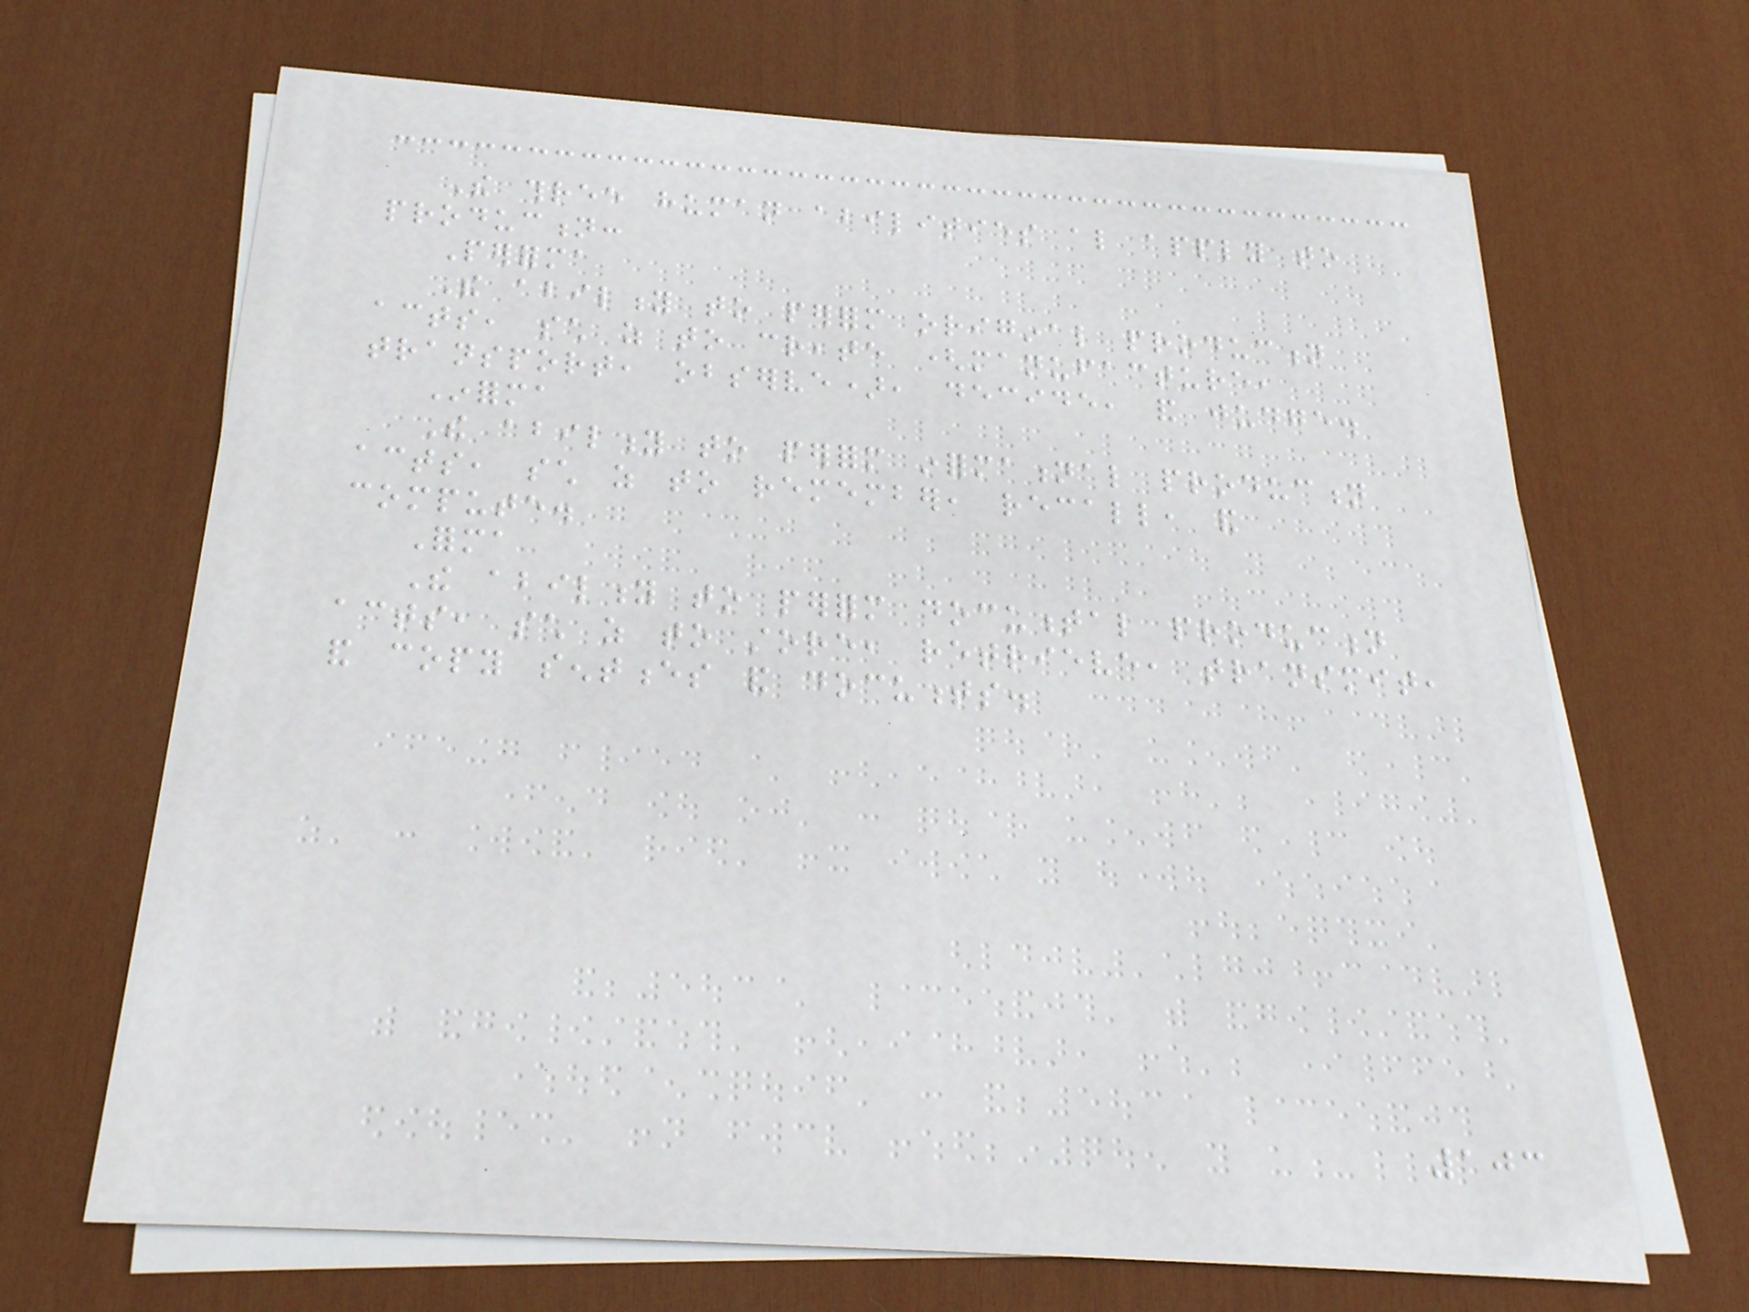The three human abilities also apply to
production:
Performa
The ability to perform original production
acts, such as to create (manufacture,
transport, observe), decide, and judge.
Informa
The ability to perform informational production
acts, such as to remember, recall, and
compute.
Forma
The ability to perform documental production
acts, such as to store, retrieve, transmit,
and copy sentences and documents.
103
